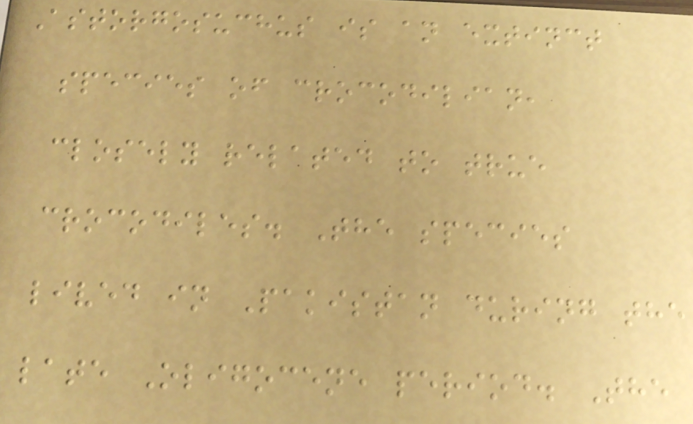Astorgosuchus is an extinct
species of crocodilian,
closely related to true
crocodiles. The species
lived in Pakistan during the
late Oligocene period. The
